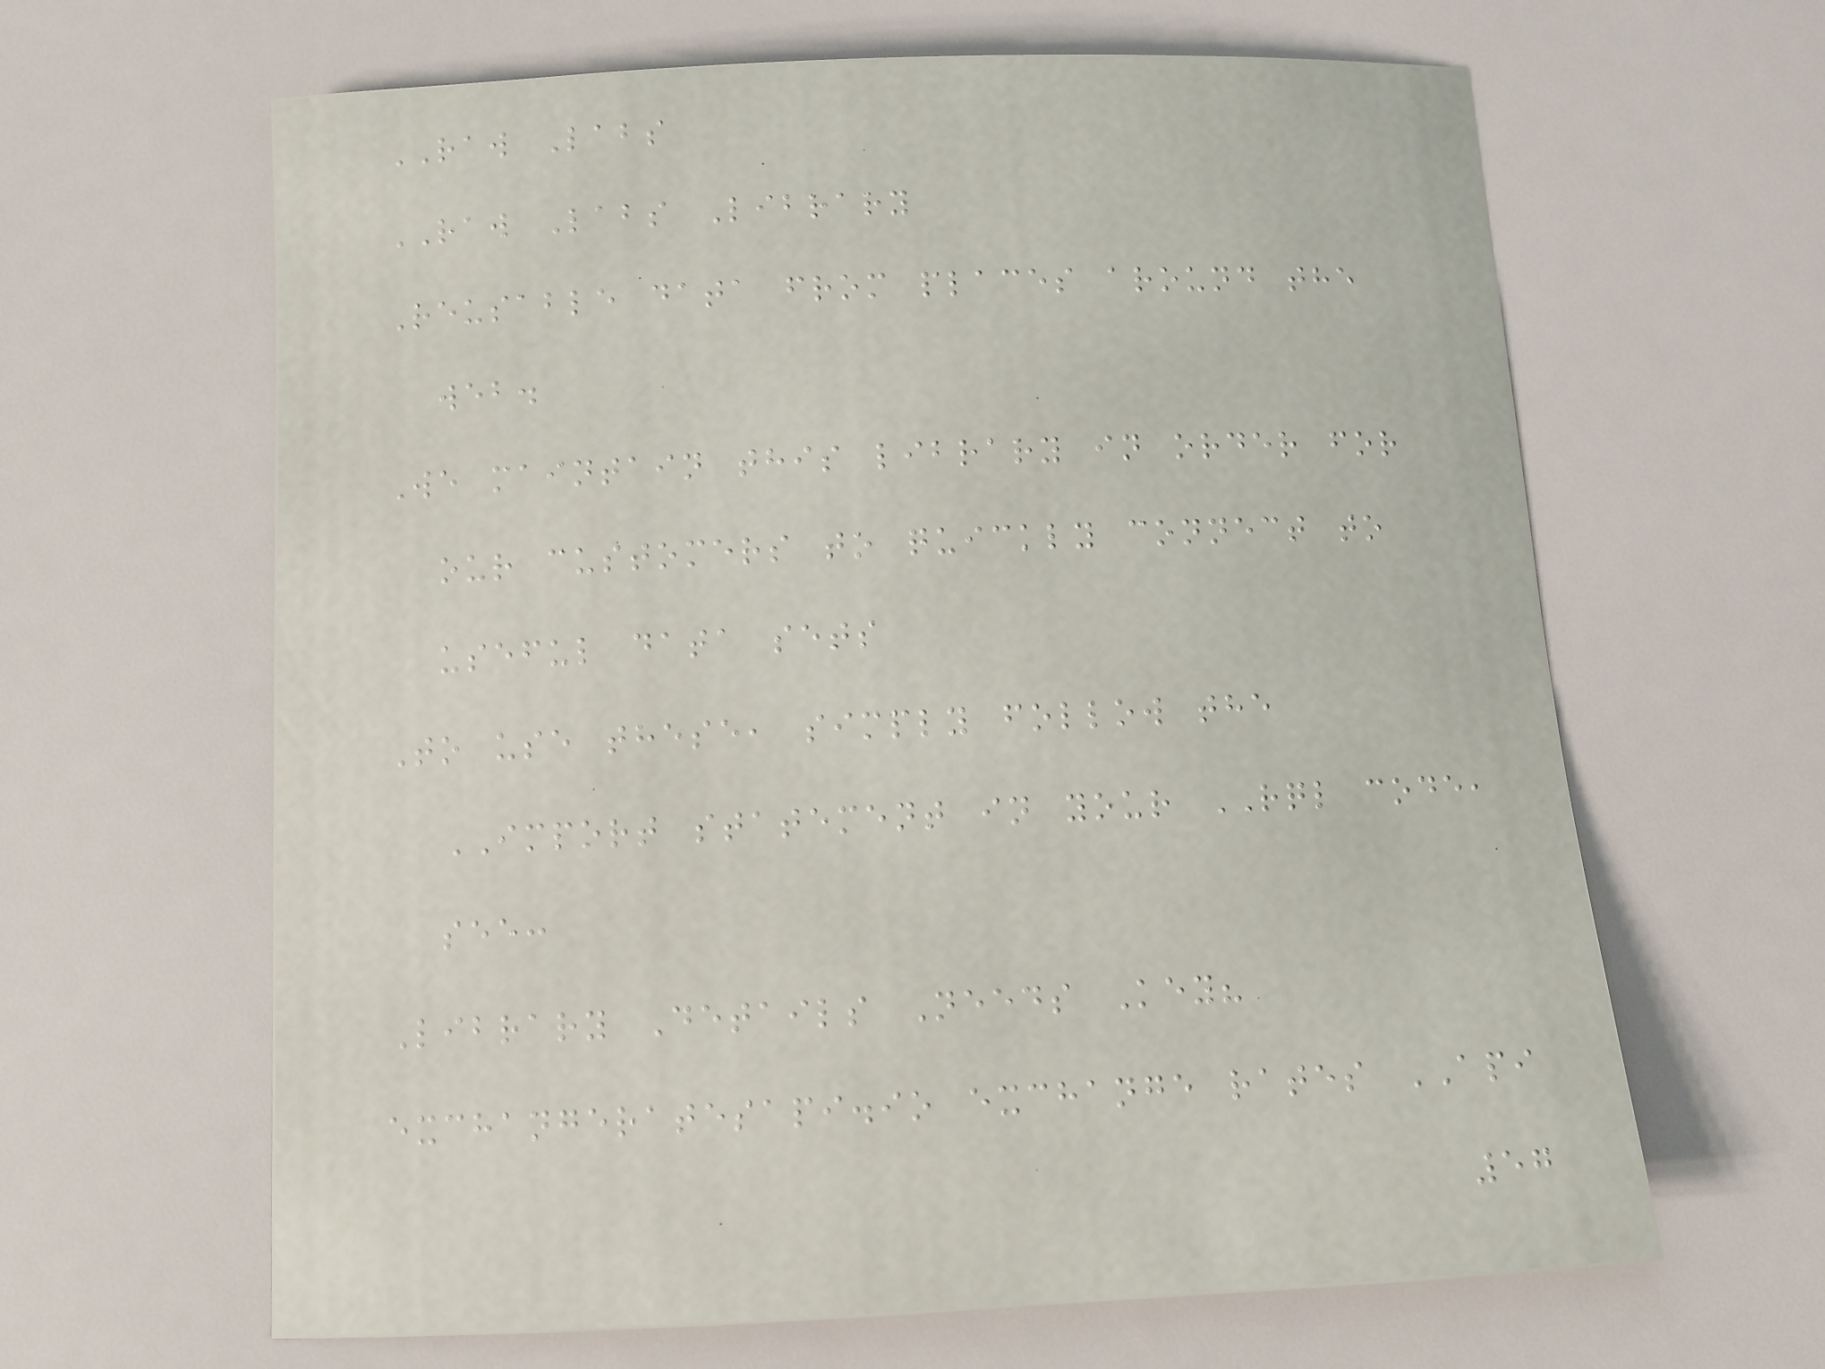RAW Labs
RAW Labs Library
Reusable data from places around the
web.
We maintain this library in order for
our customers to quickly connect to
useful data sets
To use these, simply follow the
IMPORT statement in your RQL code,
see:
Library Details Needs Key?
exchangeratesapi.io exchange rates API
57
